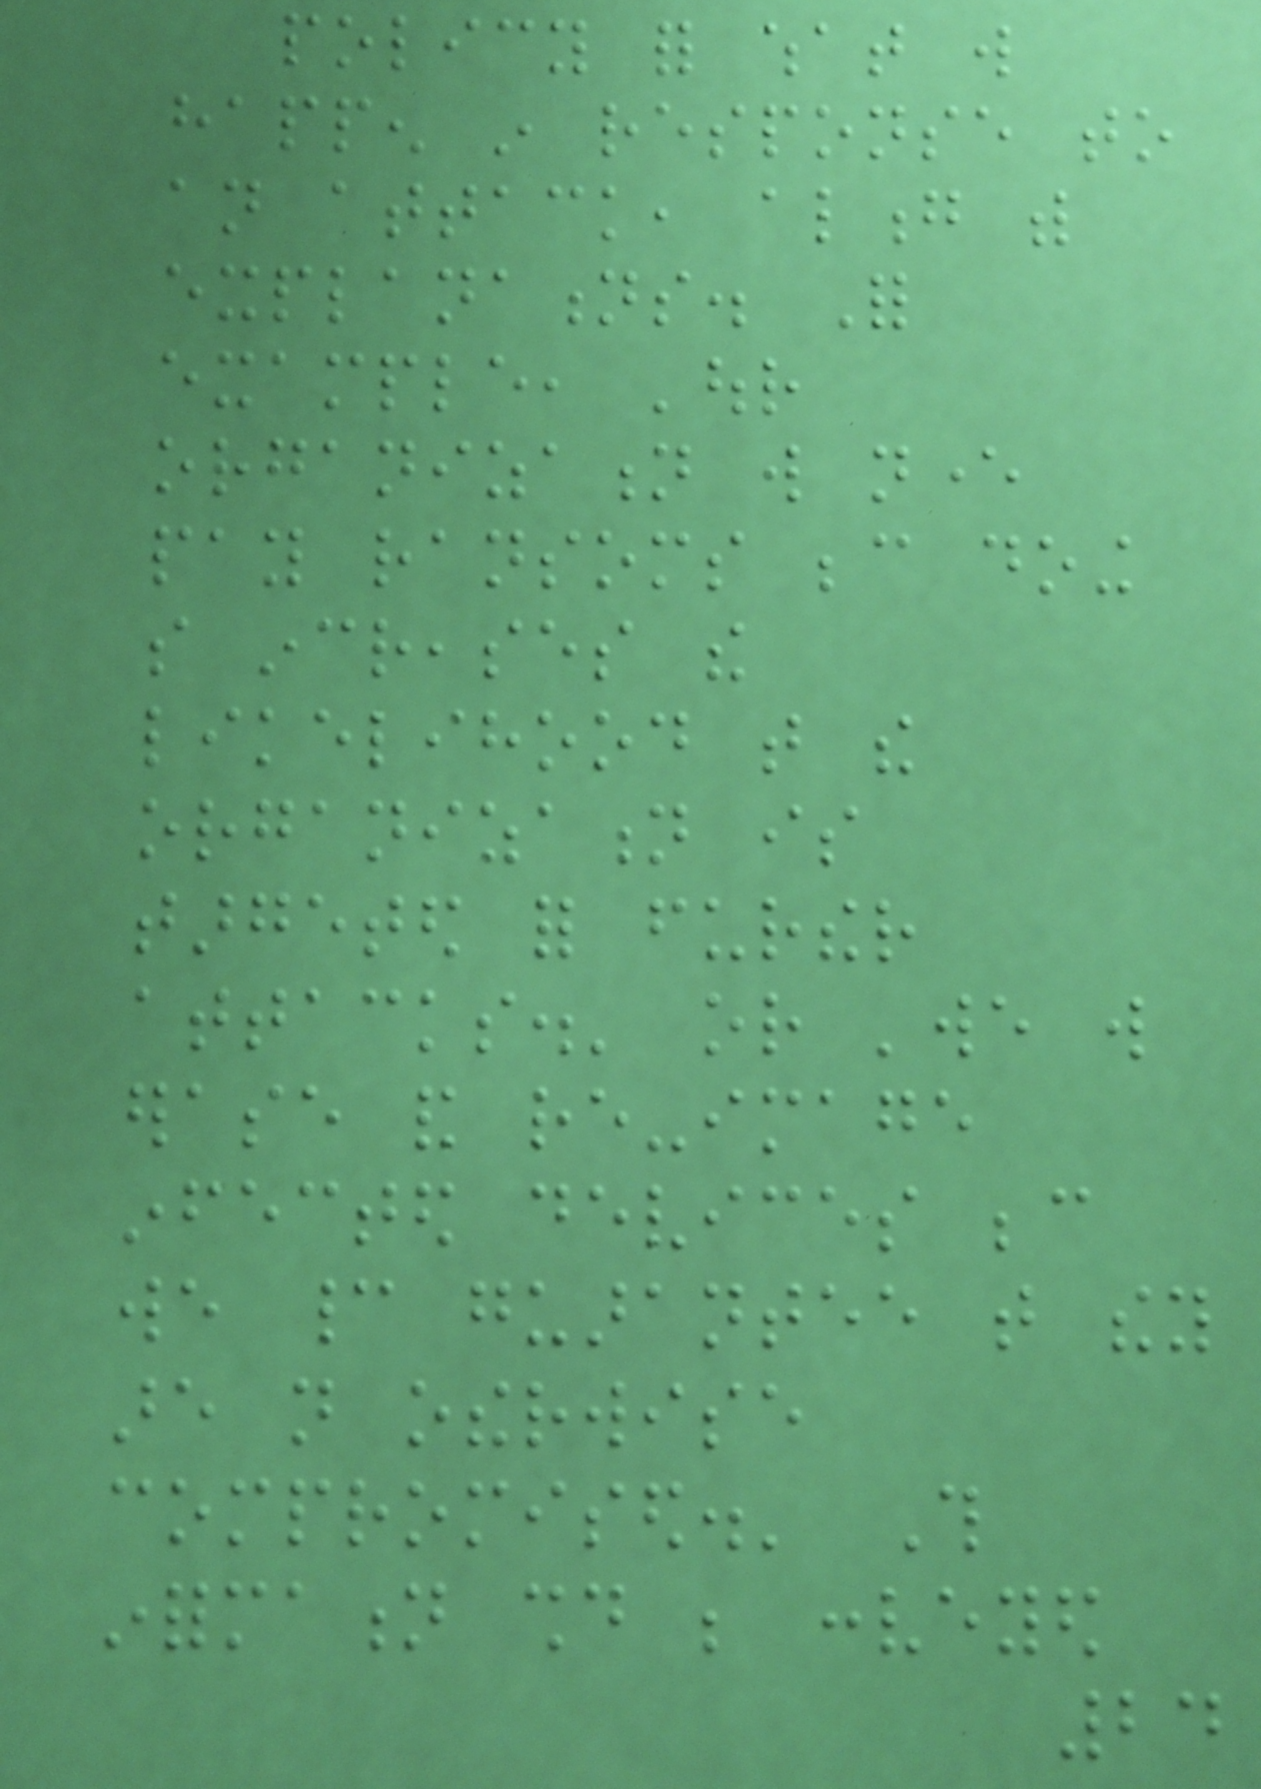policy for what will
happen in response to
an attack, along with
explanations. For
example, 'our
organization will never
pay ransoms because doing
so increases the
likelihood that the
organization is
targeted for further
attacks.' or 'we will
erase and re-image
infected devices because
we cannot guarantee that they
are not otherwise
compromised.' This
information should be conveyed
24
